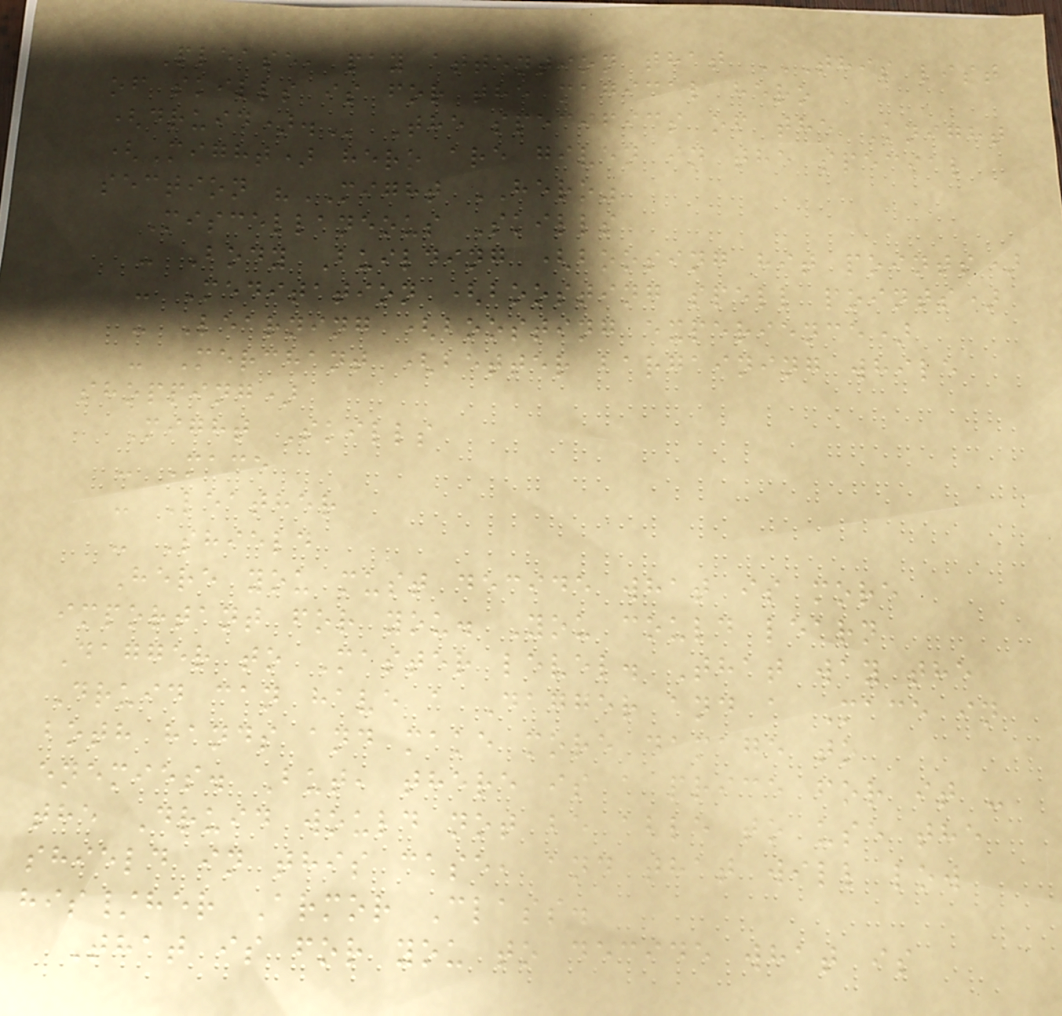Please, pay attention that THIS LIST
OF SKILLS IS FOR THE MAGICAL HERO
(DRUID). The specifics of the Knight
(Might) hero are given in the special
section "MIGHT HERO"
Miscellaneous Skills
- Body Building (boosing hit points)
- Meditation (boosting spell points)
- Learning (boosting experience)
- Merchant (better bargaining while
shopping)
Might Skills
- Mace
- Leather
- Shield
Here you must decide what is more
important for you. You could learn
Dagger to Master level. That way the
Druid can have a Dagger and a Mace in
both hands and make more damage to
enemies. But, there is a price for it -
the Druid would not be able to use the
shield in this case, and that will low
his/her Armor Class.
That is for you to decide what is
